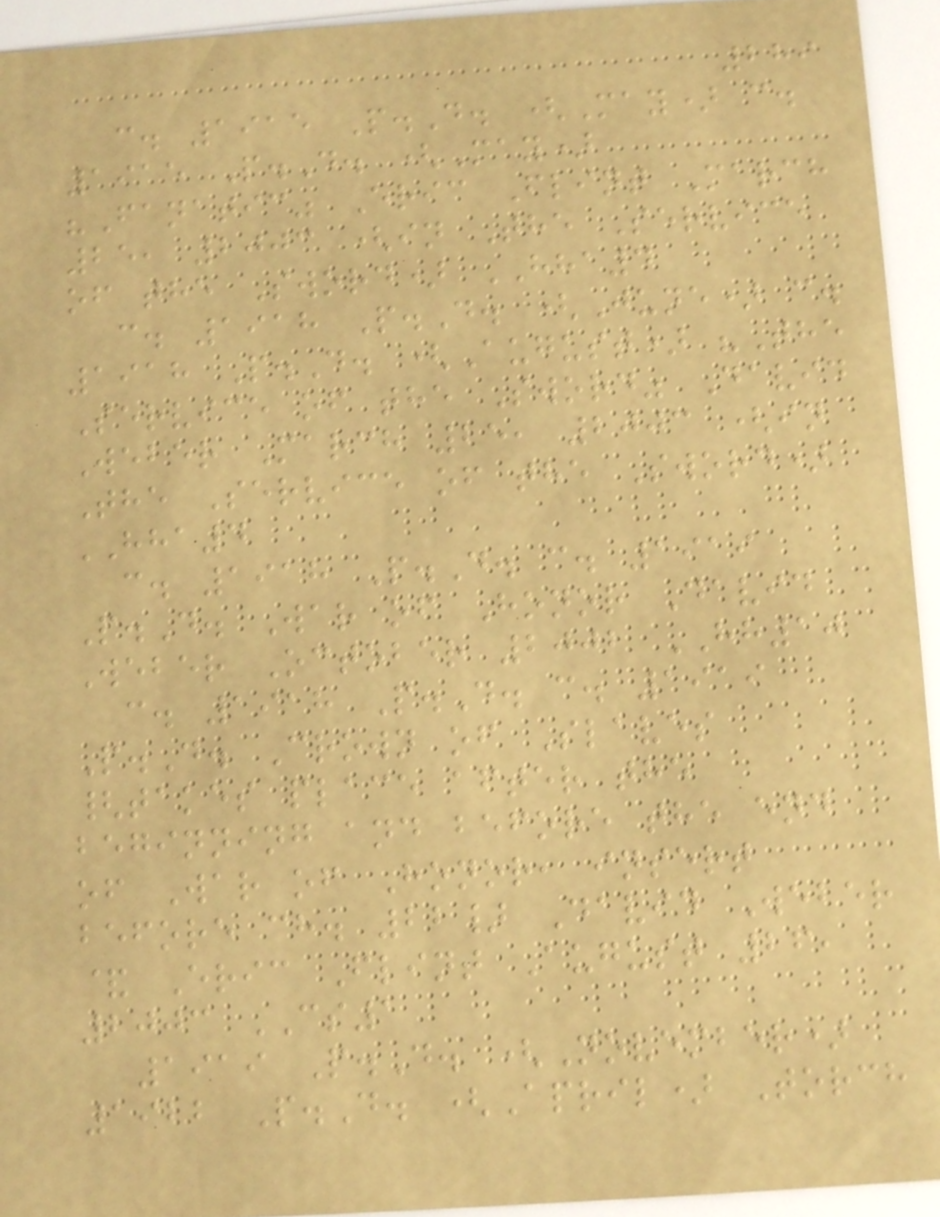289
c. 1915 P.D. (May) c.
1915 P.D. (May)
"Fanatic" Eric Flint March
25, 2003 (in The Service
of the Sword) HHA4
c. 1918 P.D. (June) c.
1918 P.D. (August) "The
Service of the Sword" David
Weber March 25, 2003 (in
The Service of the Sword)
HHA4
c. 1918 P.D. c. 1919
P.D. War of Honor David
Weber October 2002 HH10
c. 1918 P.D. c. 1919
P.D. Crown of Slaves
{takes place after the
beginning and before the end
of War of Honor, insert
before ch. 22} David Weber
& Eric Flint August 26,
2003 CS1
1919 P.D. (November)
1922 P.D. (April) Torch
